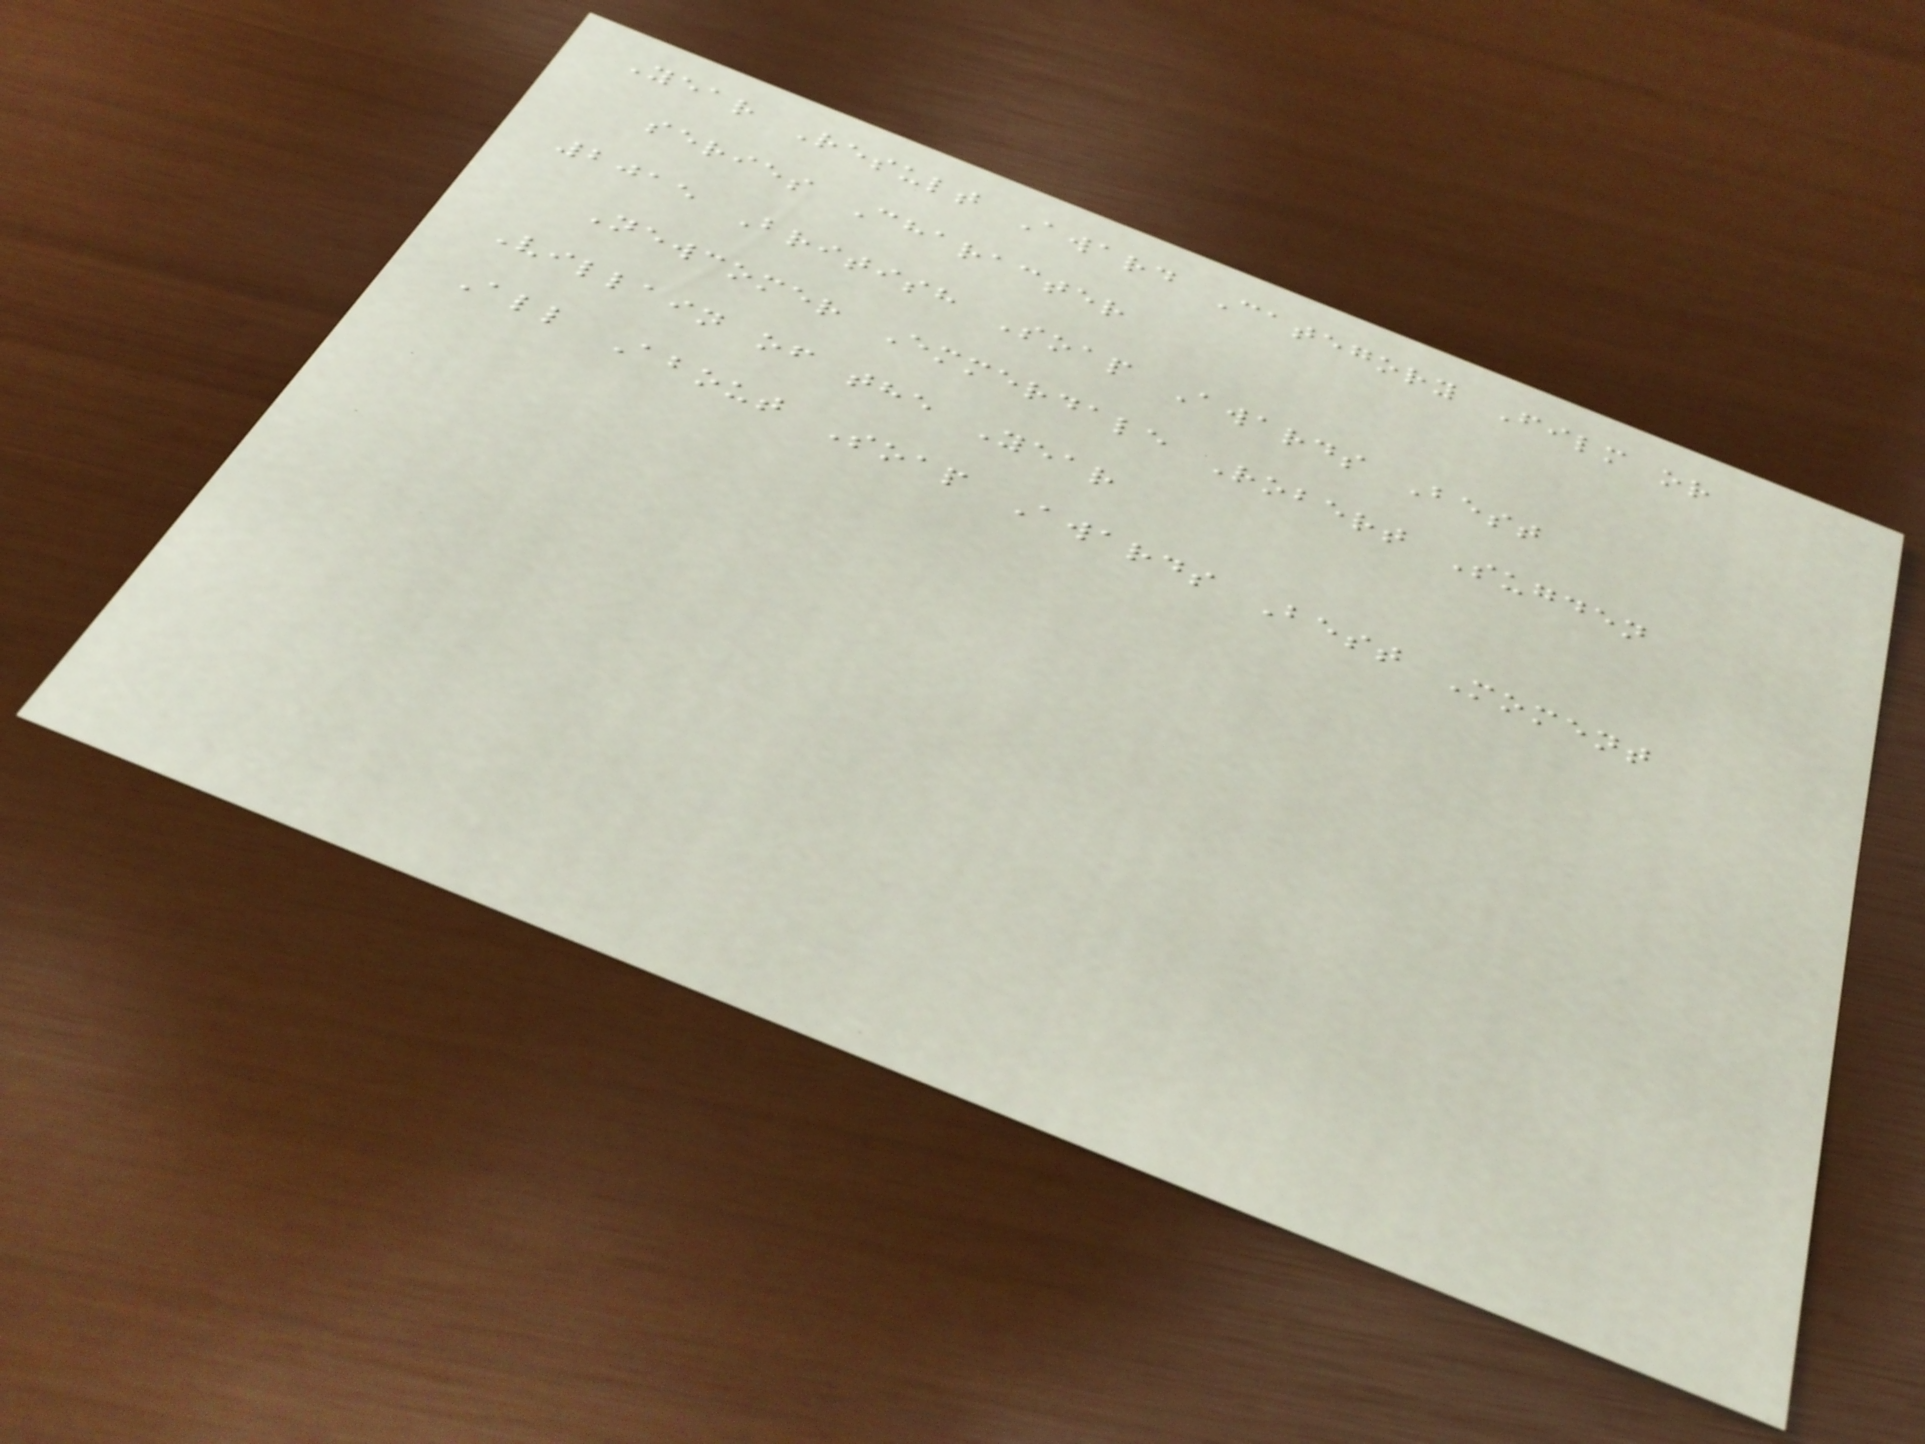Year Result Award Category Film or
series Character
2015 British Soap Awards Best
Newcomer Emmerdale Robert Sugden
Villain of the Year
All About Soap Awards Best Moment
